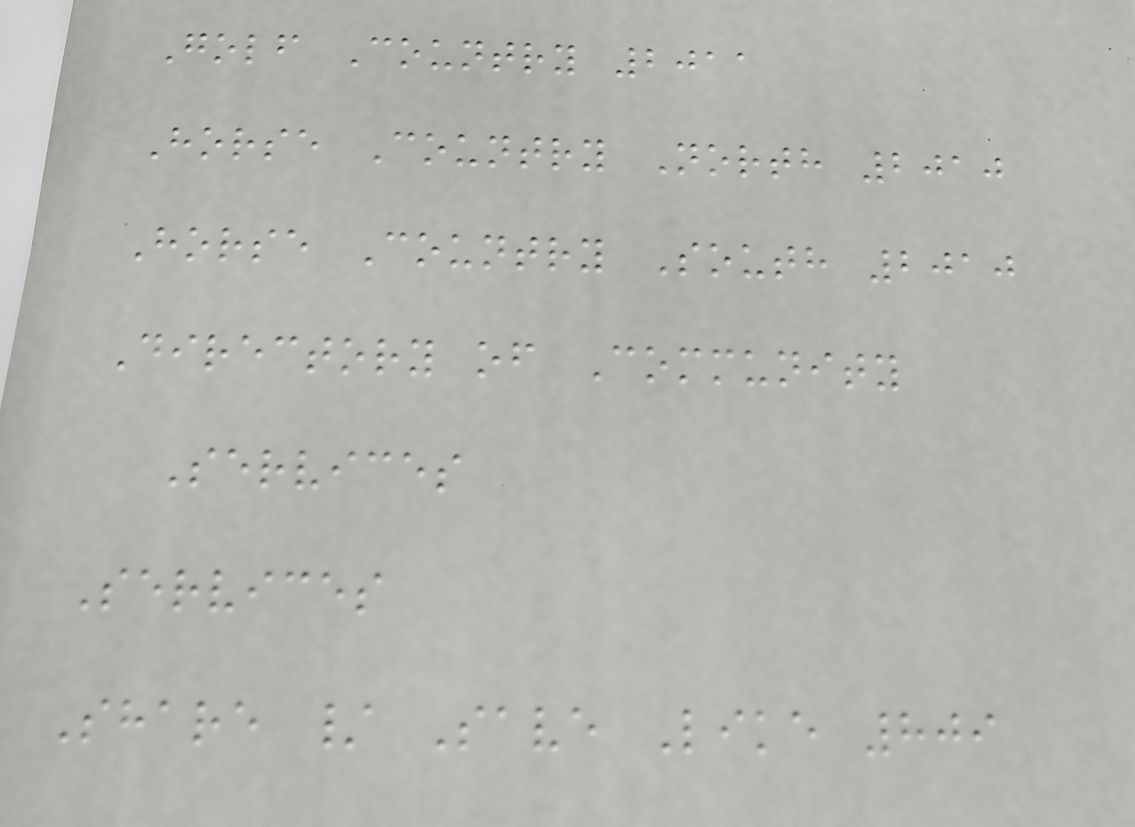Golf Country 2011
Horse Country North 2010
Horse Country South 2010
Directory of Community
Services
Services
Share / Save Like 809
